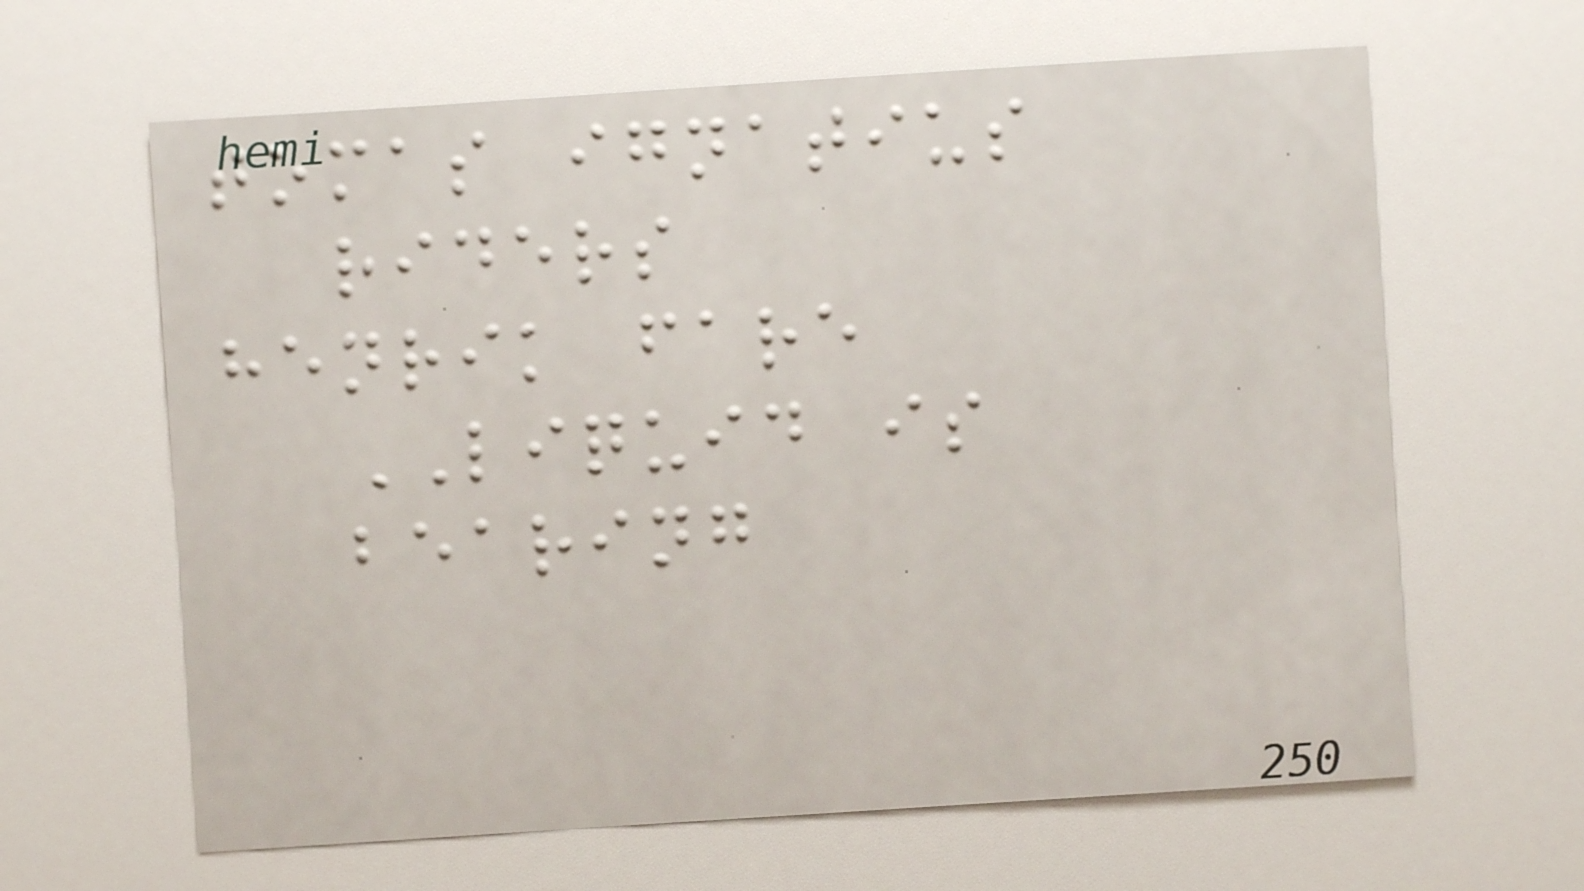tomas ignatius
riders
henrik fare
LIQUID is
bearing
